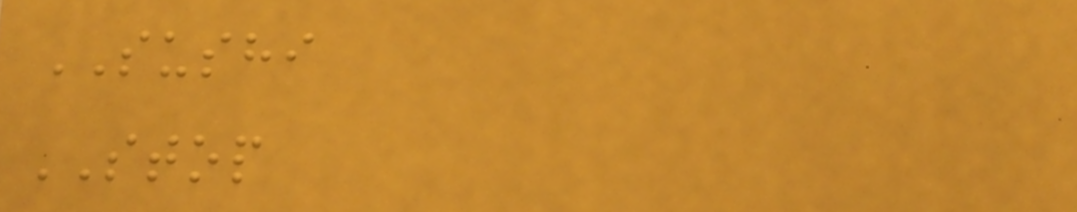SUSHI
STOP
